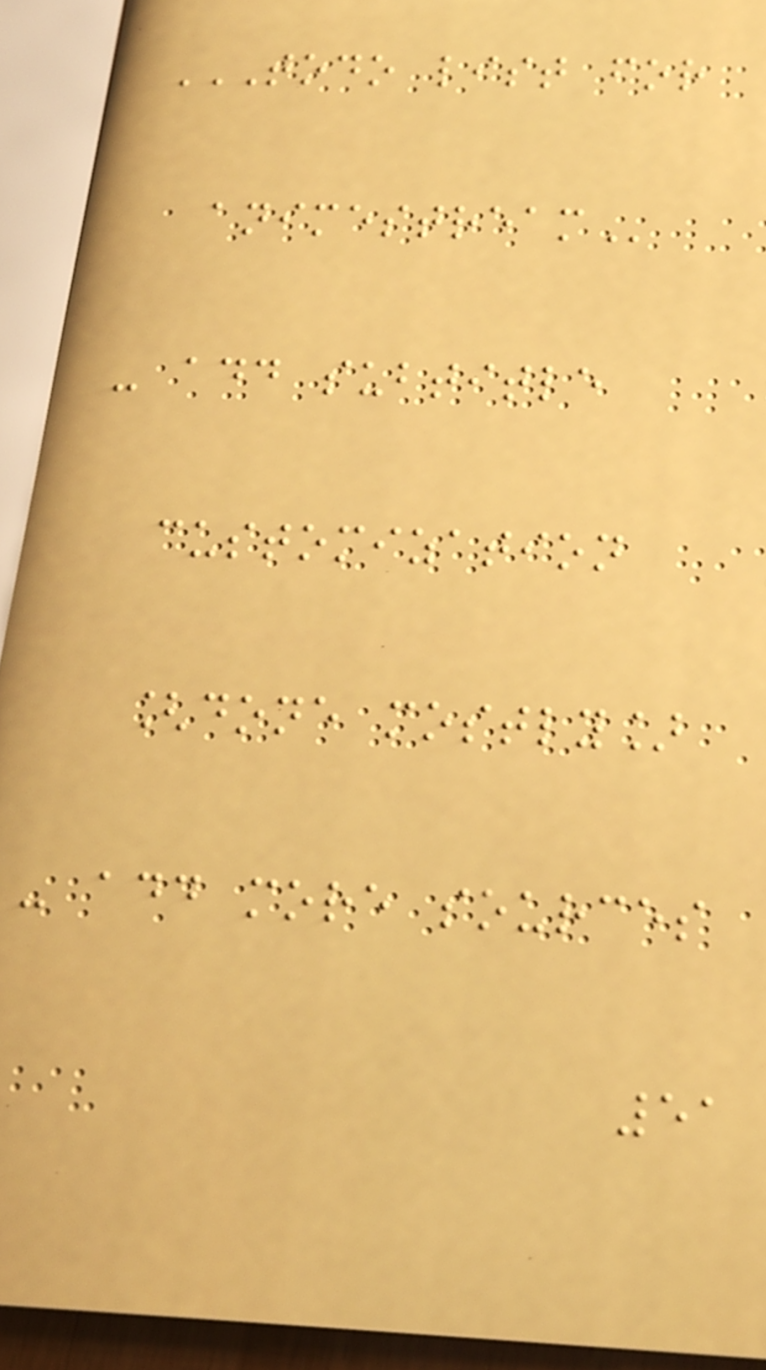TODO LIST FOR
ANIMESTREAM
- add subtitle
customization
[done mostly]
- add more sources
51
